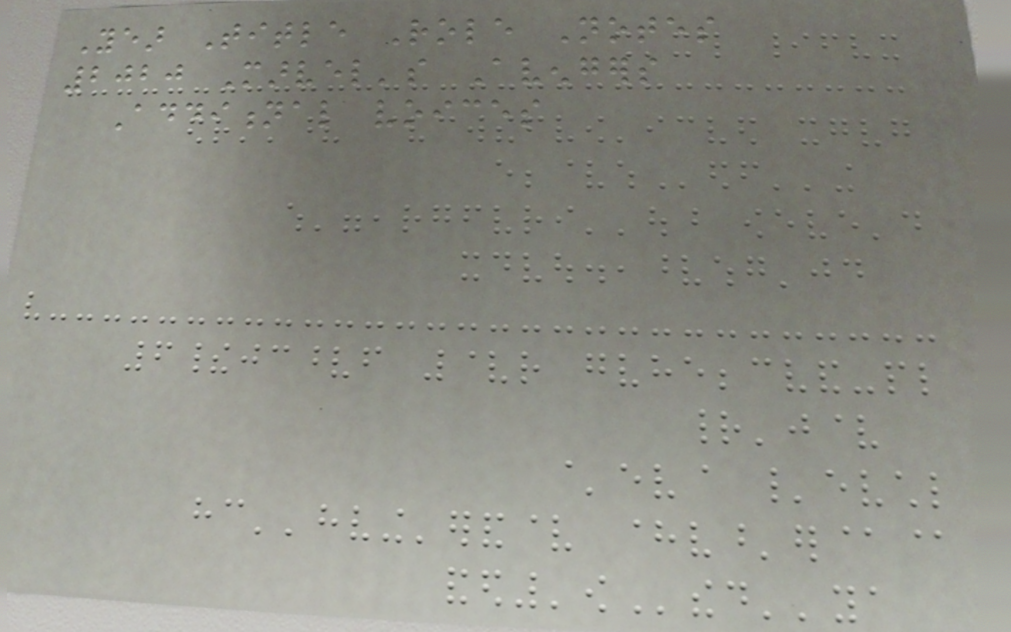Year Title Role Notes
2020 Marvel's Avengers
Additional voices
